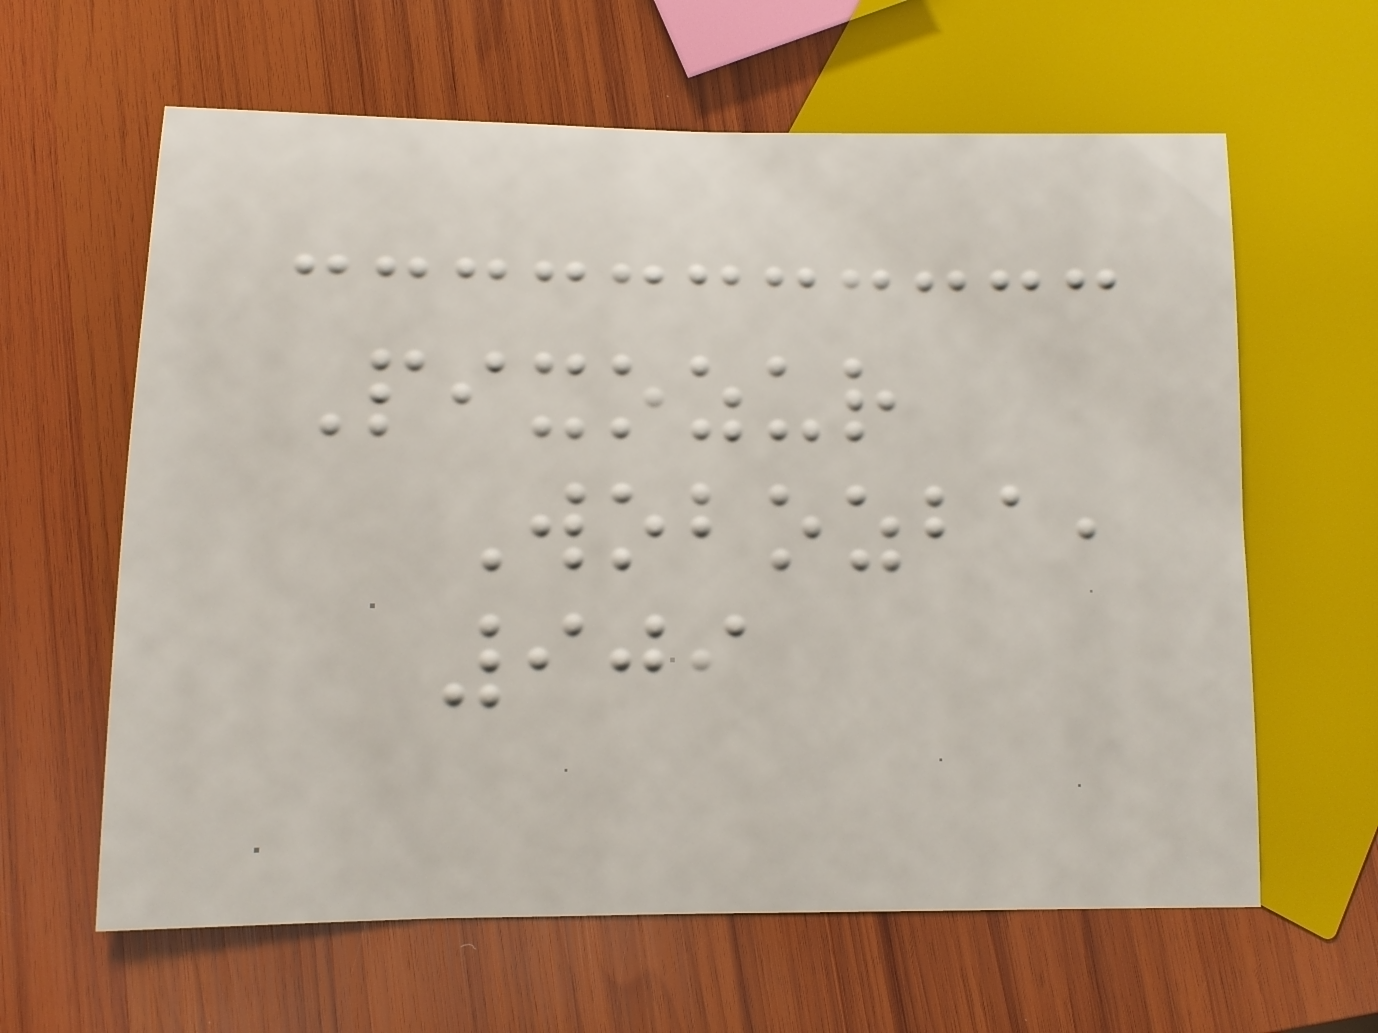Pixozur
Wobozba,
909
